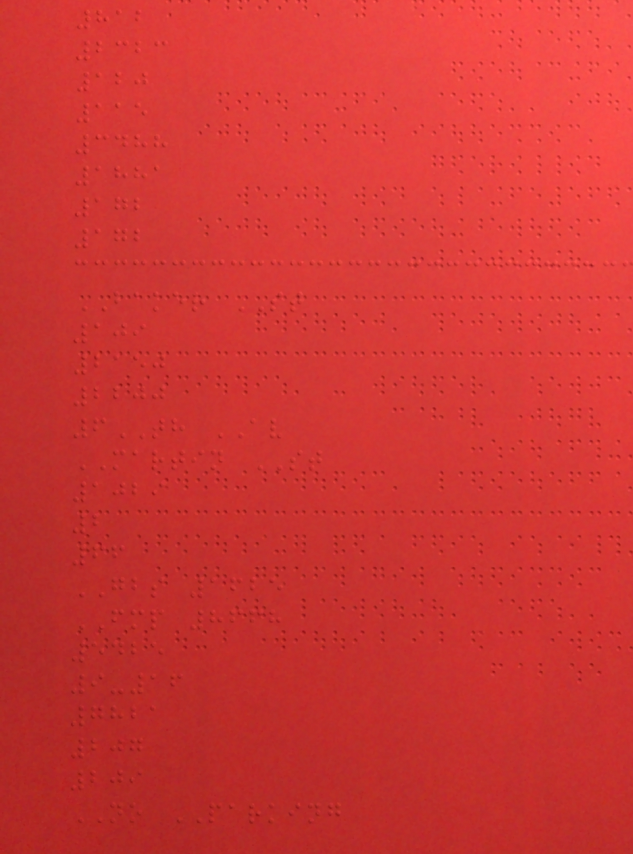812
2323
120
115
3488
1881
172
172
BAKER ST
109
2150
2200
6TH AV
MARTIN ST
1029
2
66
GBS 1625
FMP 8668
5425
9-16
7821
207
209
NO PARKING
